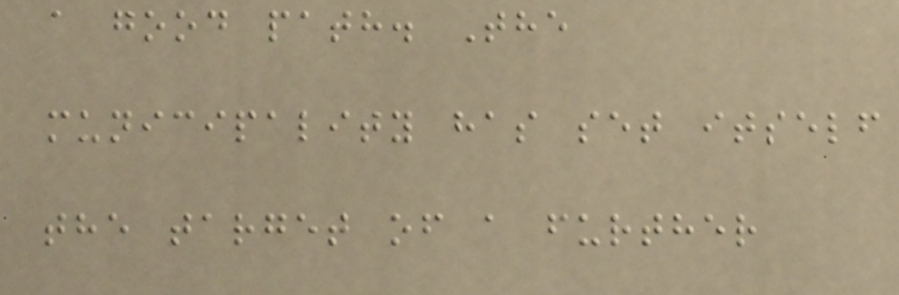a good path. The
municipality has set itself
the target of a further
